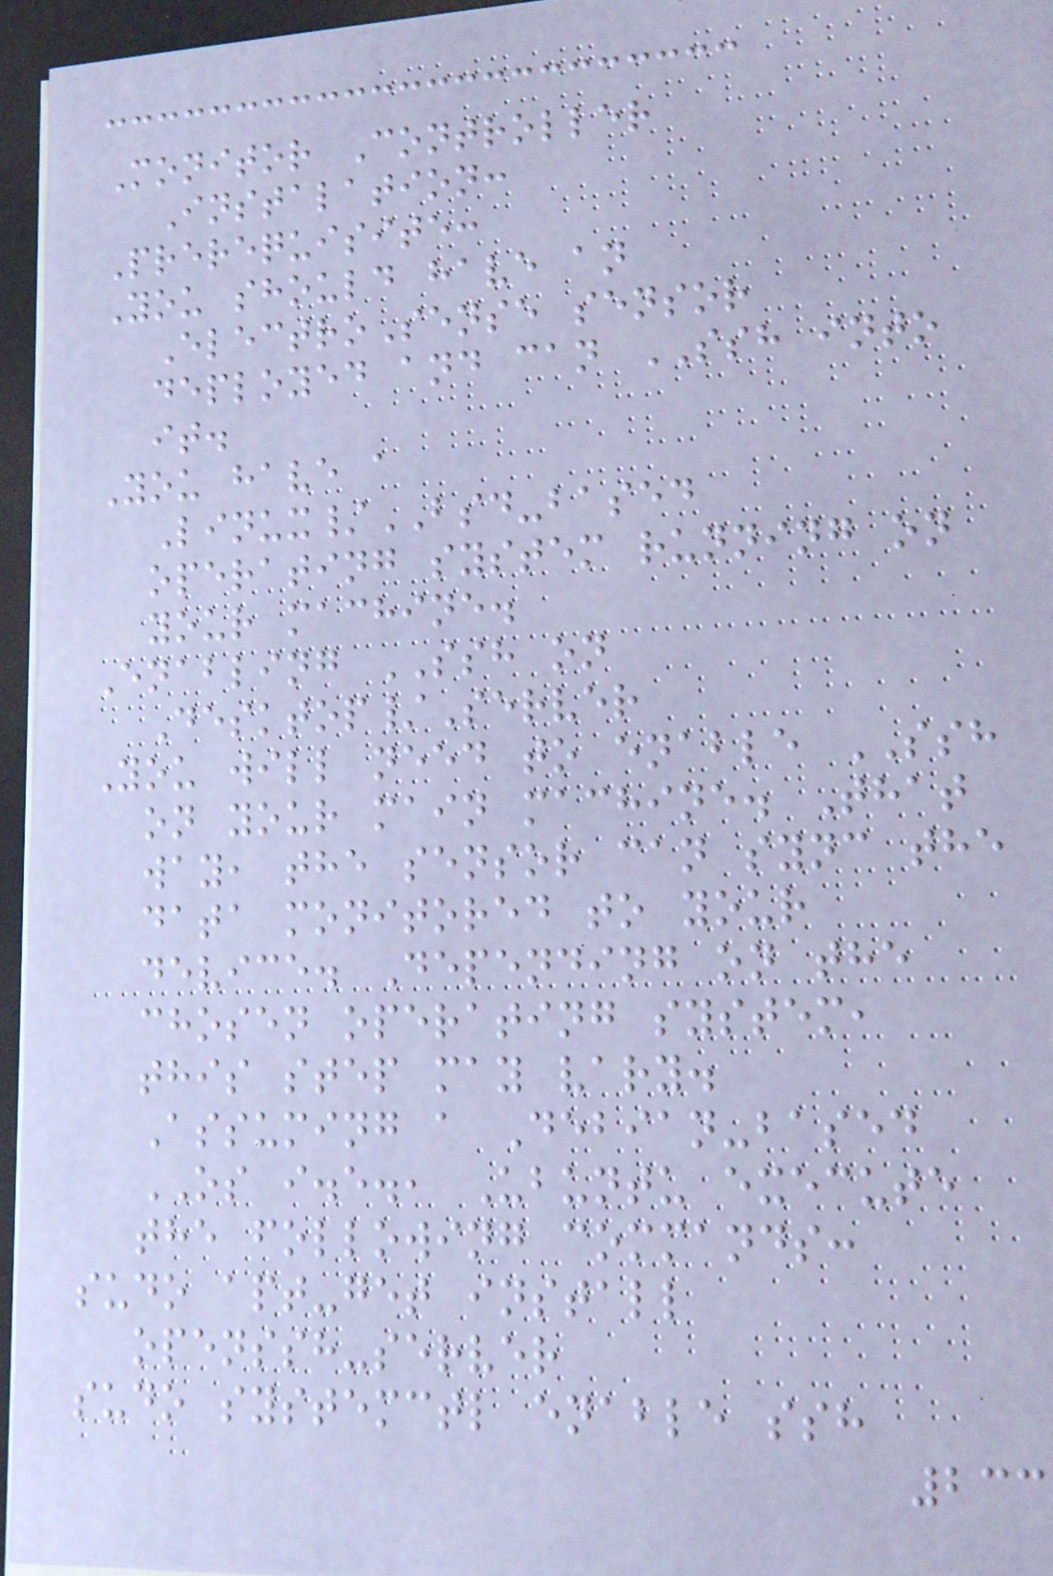Monitor Controller
Instalation:
Prerequisite:
You should have an
ElectroSense sensor
deployed and can SSH into
it.
You have a
Linux/BSD-based
operating system running on
your machine.
Enabling SSH on
Desktop/Server
You will need to enable SSH
on your main machine. That
way, the sensor can sync the
data monitored to your
device. Depending on the
chosen operating system,
this step may vary.
Assuming a Debian-based
OS i.e., Ubuntu execute
the following commands:
sudo apt-get install
openssh-server
sudo systemctl enable ssh
233
